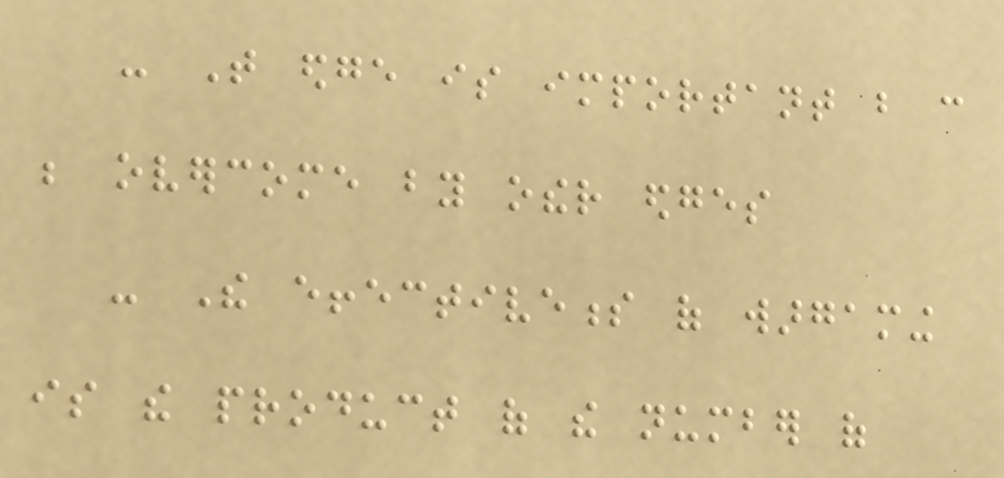- That edge is important but can
be overcome by other edges
- The effectiveness of wargaming
is the product of the number of
